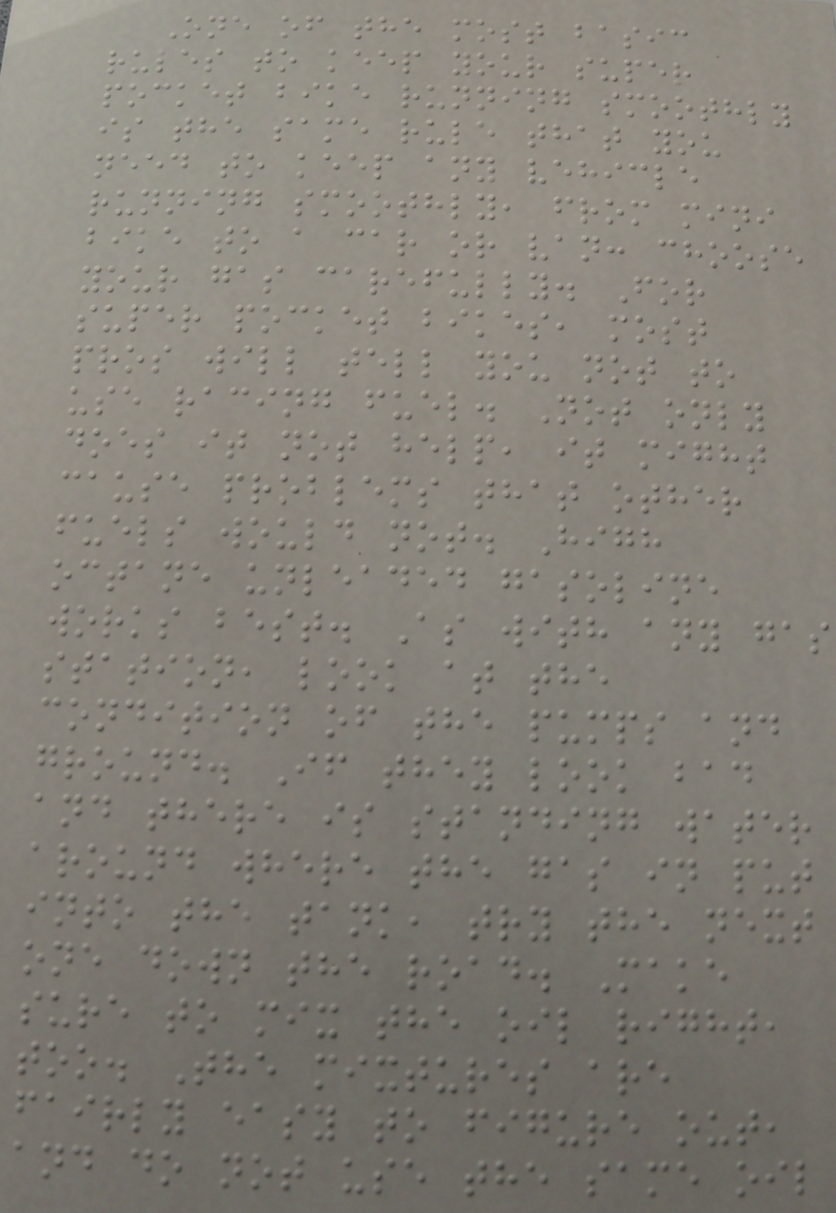One of the most basic
rules to keep your super
pocket bike running smoothly
is the same rule that you
need to keep any vehicle
running smoothly, from mini
bike to a car or van: choose
your gas carefully. For
super pocket bikes, most
pros will tell you not to
use racing fuel. Not only
does it not help, it might
cause problems that other
fuels would not. High
octane unleaded gasoline
works best. As with any gas
station, look at the
condition of the pumps and
ground. If they look bad
and there is standing water
around where the gas in put
into the tank, try the next
one down the road. Make
sure to mix the oil right,
too. The mixtures are
fairly easy to figure out,
and do not use the same oil
